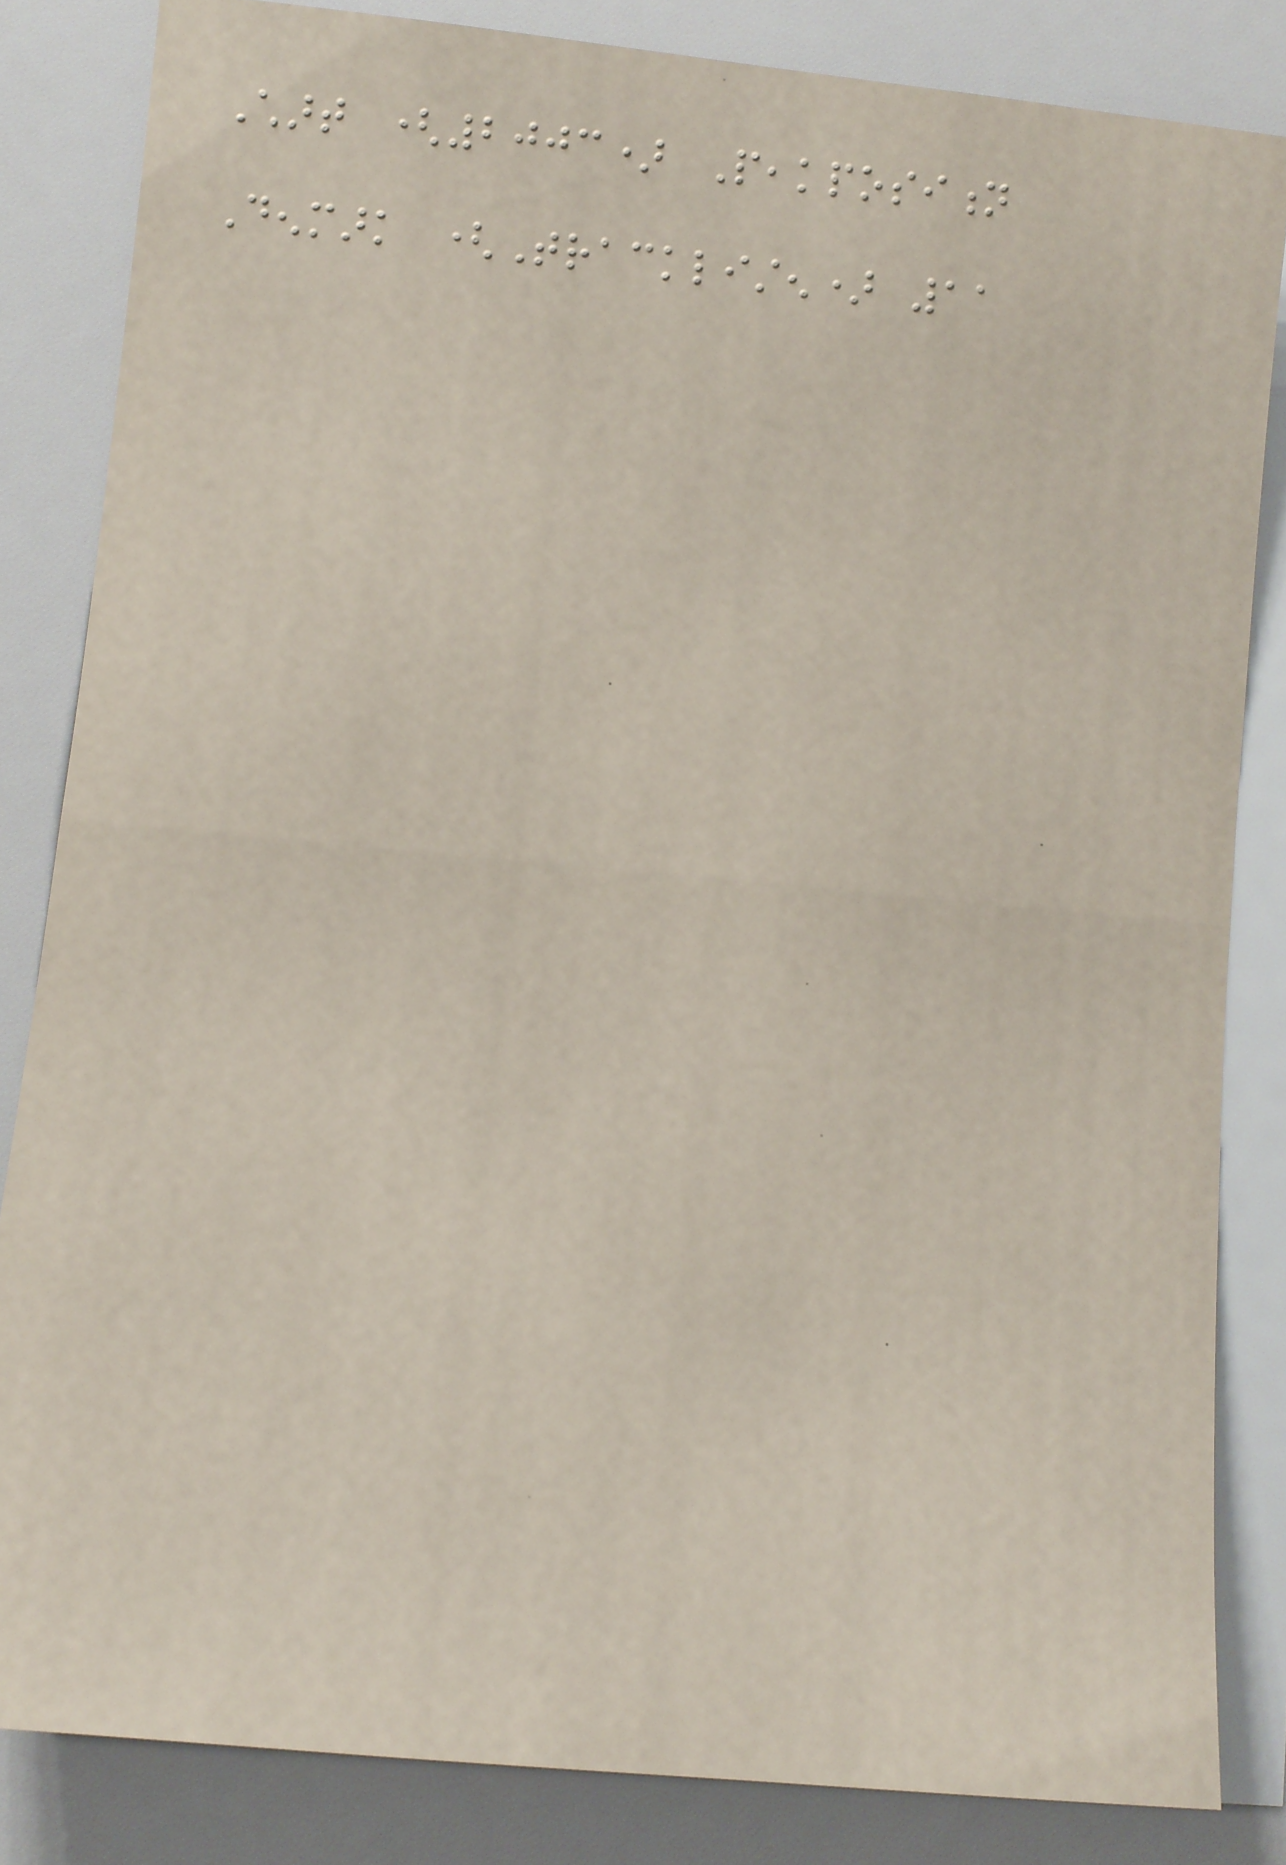Chart (2003) Peakposition
Denmark (Tracklisten) 11
